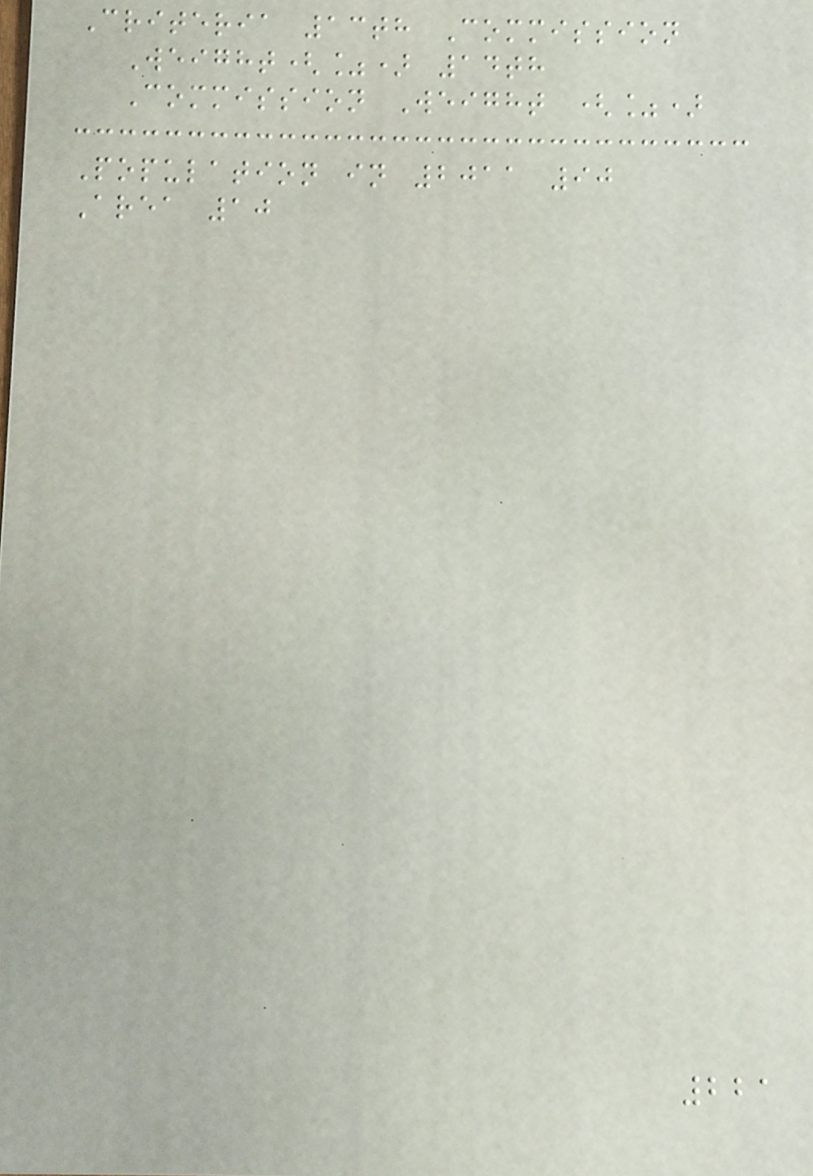Criteria 13th Commission
Weight(%) 14th
Commission Weight (%)
Population in 2011 90
Area 10
221
